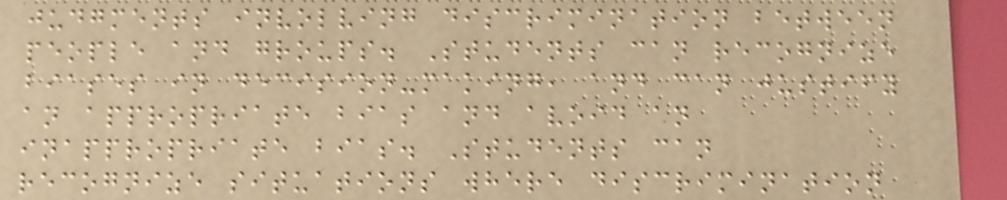judgments involving discrimination between
people and groups. Students can recognize
biases in decision-making, and can justify
an appropriate bias and avoid an
inappropriate bias. Students can
recognize situations where discrimination
